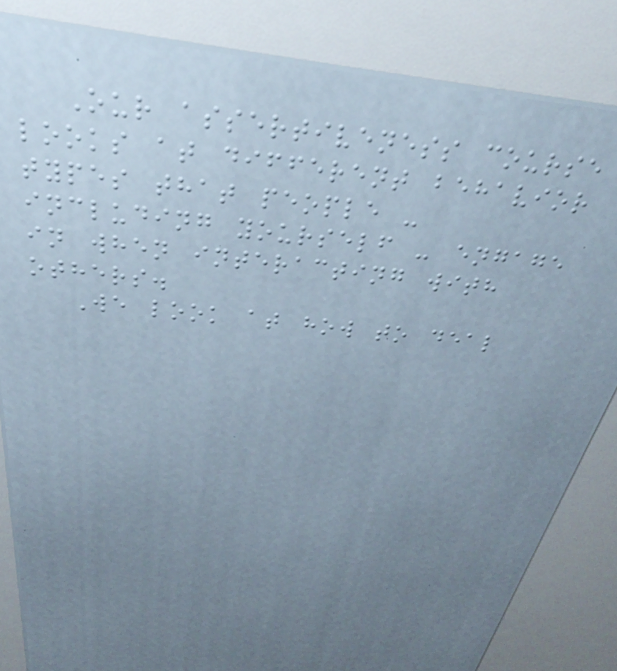Our assertiveness course
looks at different behavior
types that people -
including yourself - engage
in when interacting with
others.
We look at how to deal
